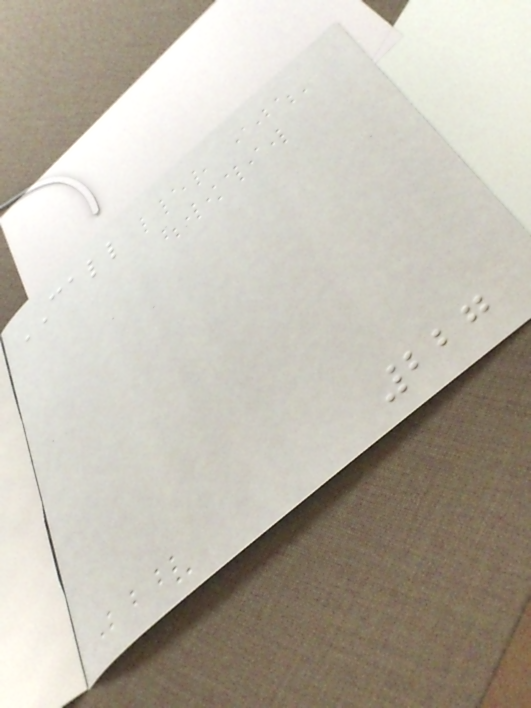CALL
227
